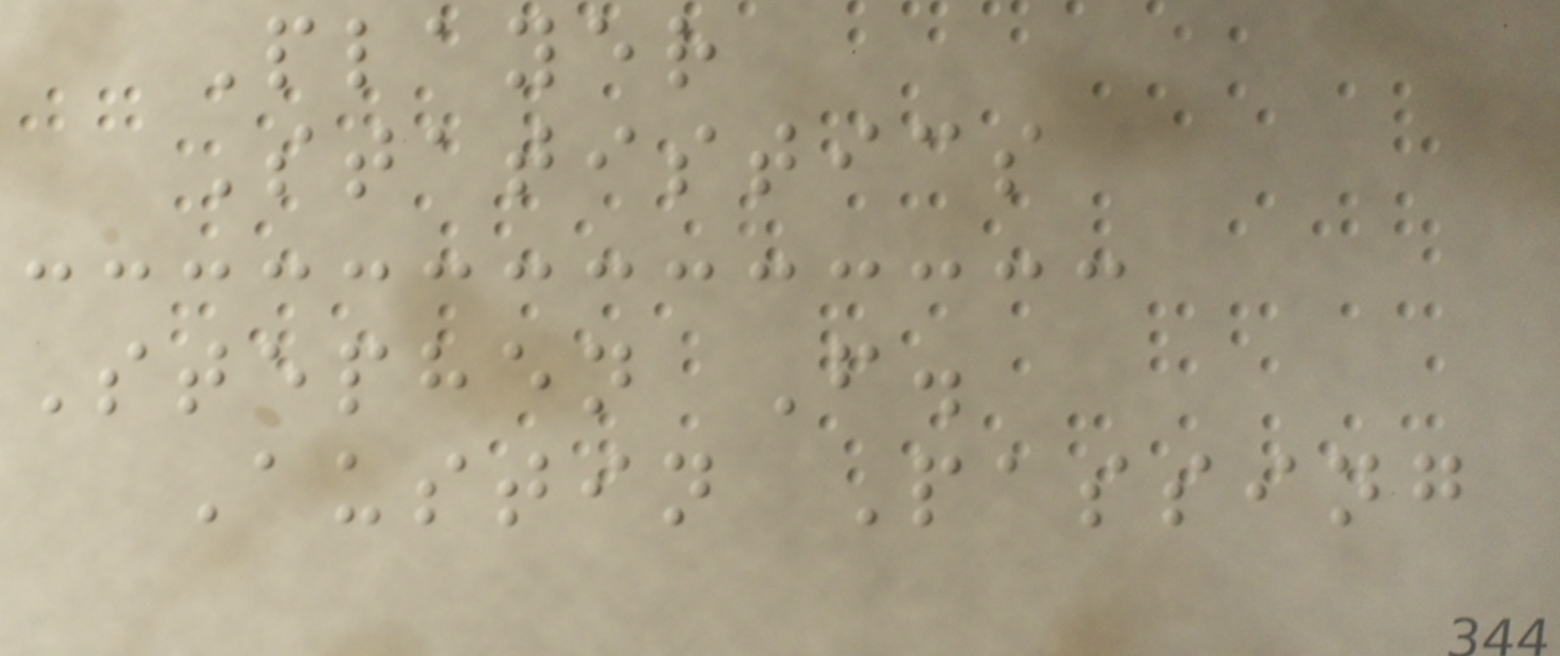Player
Statistics
Stephen F.
Austin Passing
